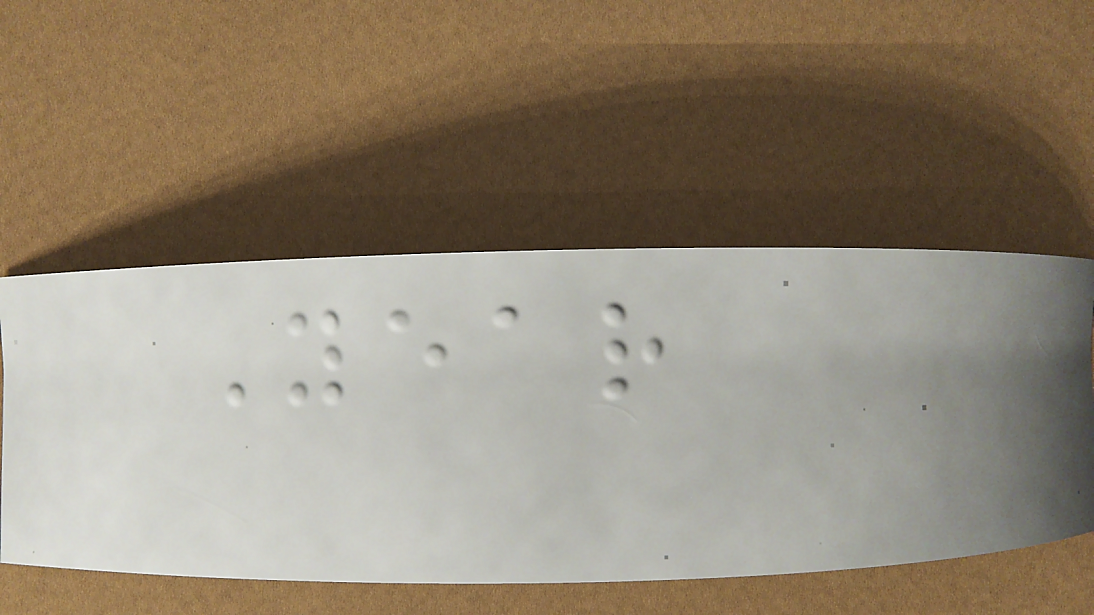Year
